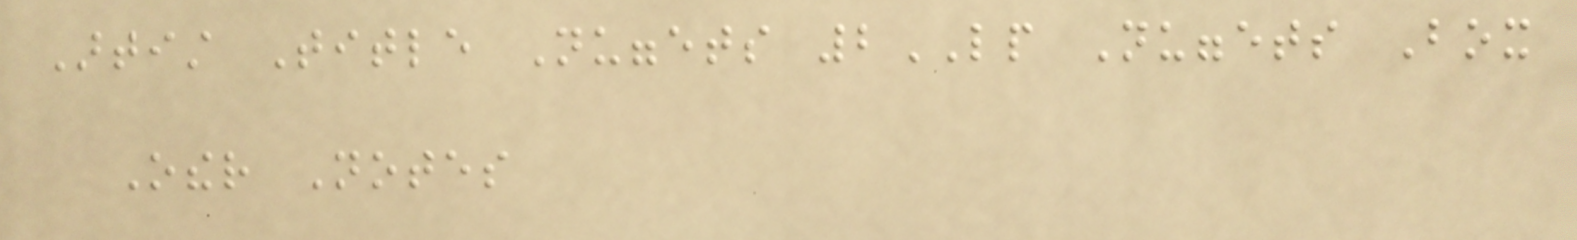Artist Title Nuggets 2LP Nuggets Box
Other Notes
